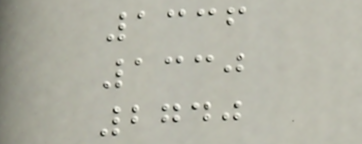1336
1330
2740
